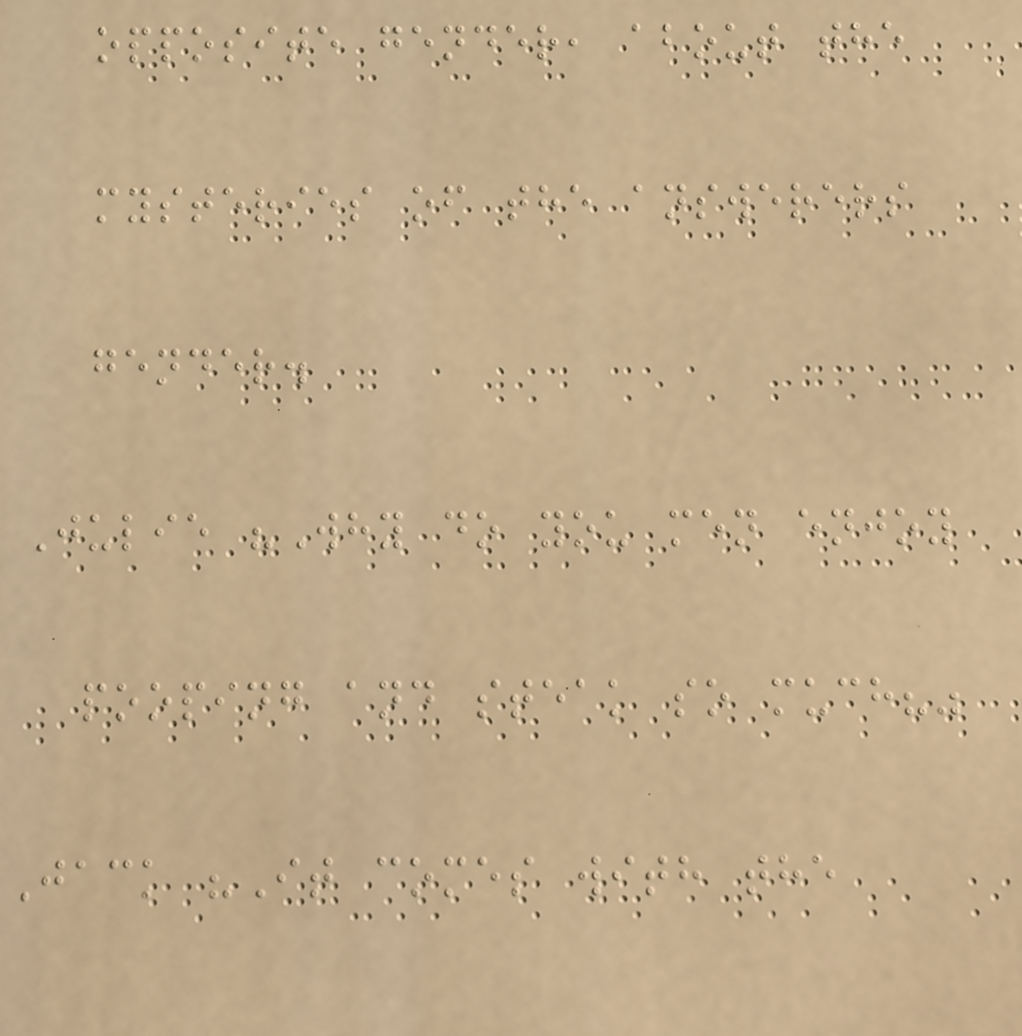opposite gender, about the
mysteries of the answerers
gender.
Julie "Why do you men enjoy
pooping and steak so much?"
Jack "It comes with the
